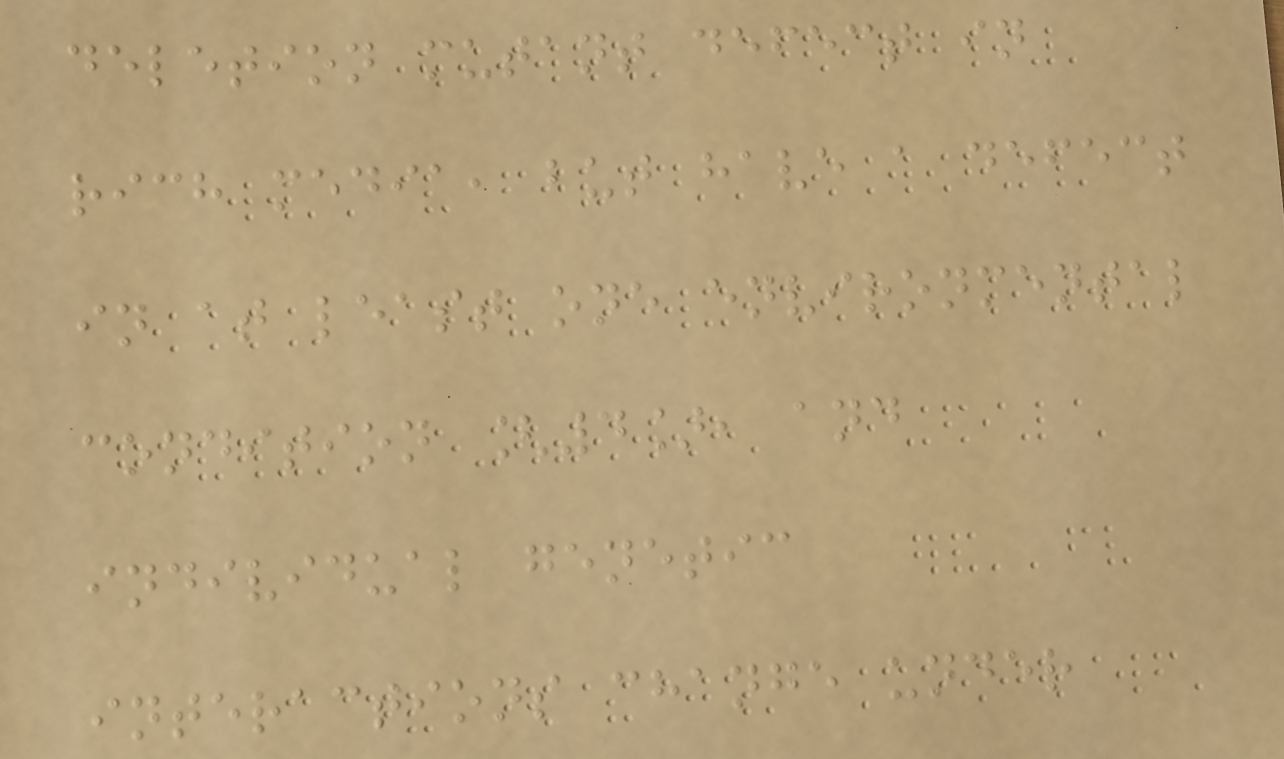deletion mutant defect in
rich media, but have a defect
in at least one environmental
condition [4], and
individual genetic
interactions change under
